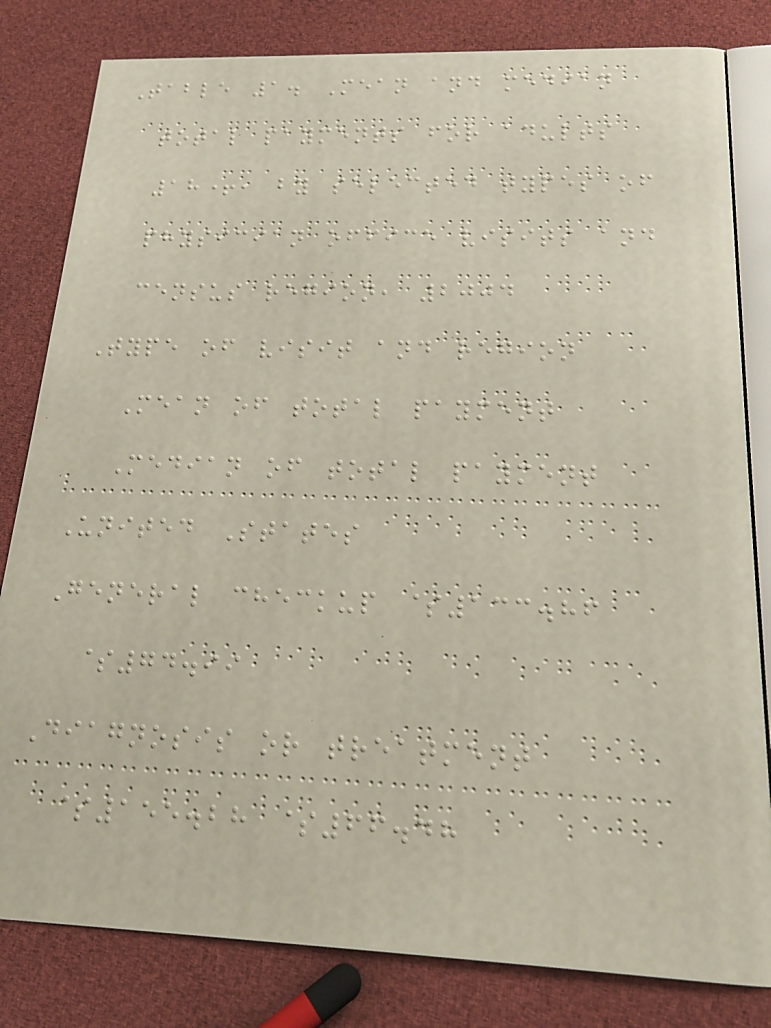Table 1. Mean and median
total payments for adults
18+, by selected types of
physician office visits and
census region, 2004
Type of visit and region
Mean of total payment
Median of total payment
United States
General checkup $133.86
$74.99
Diagnosis or treatment
$155.28 $66.48
